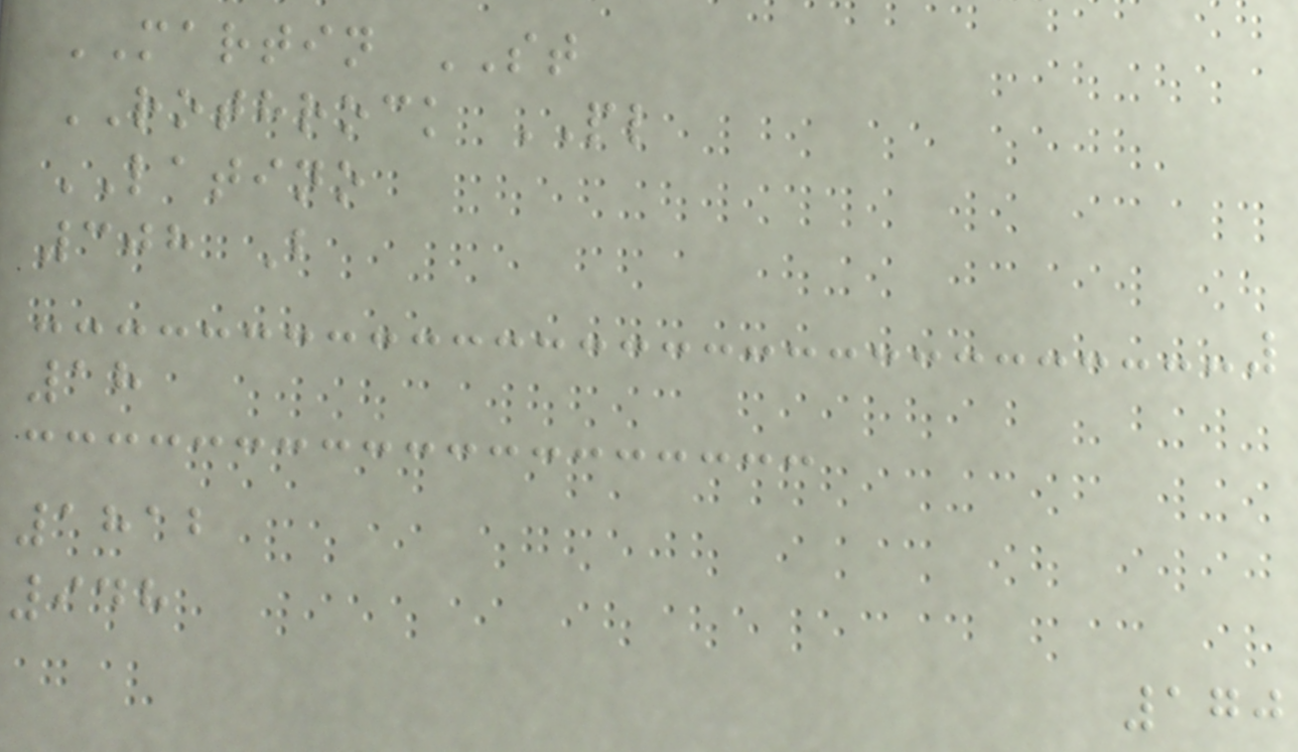MARTIN ST
ROTHROCK PL
LATINO
308 B
18
1812
948
170
